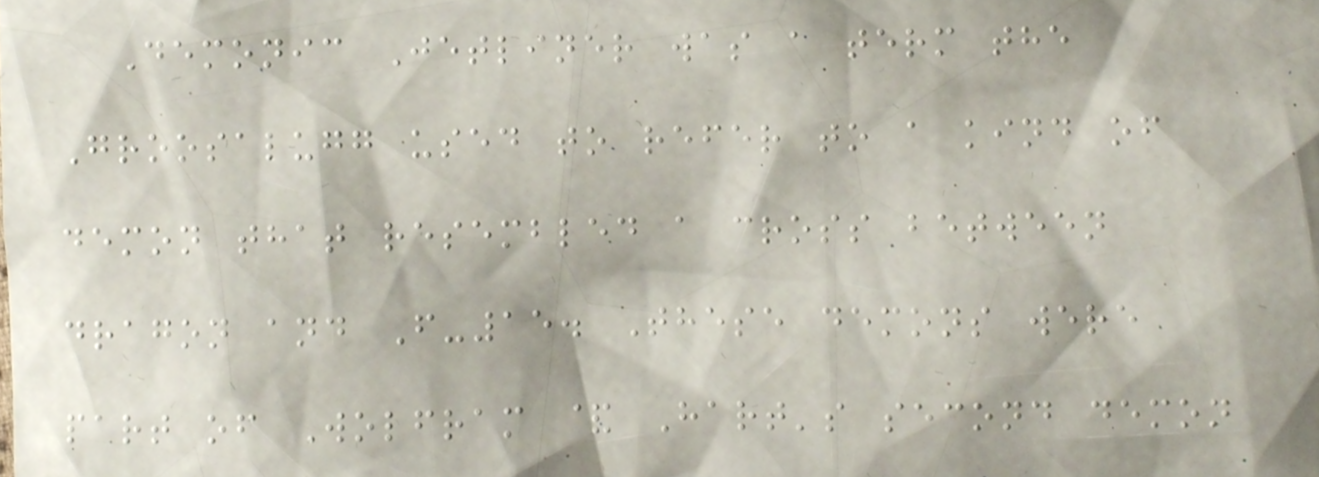Demonic Jetliner was a term the
Groosalugg used to refer to a kind of
demon that resembled a cross between
dragon and F-15. These demons were
part of Wolfram & Hart's second demon
